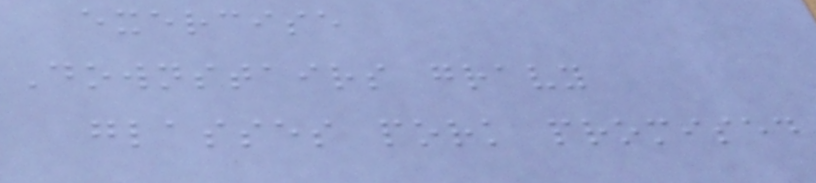exercise
Downstairs gravy
glasses pork promised
